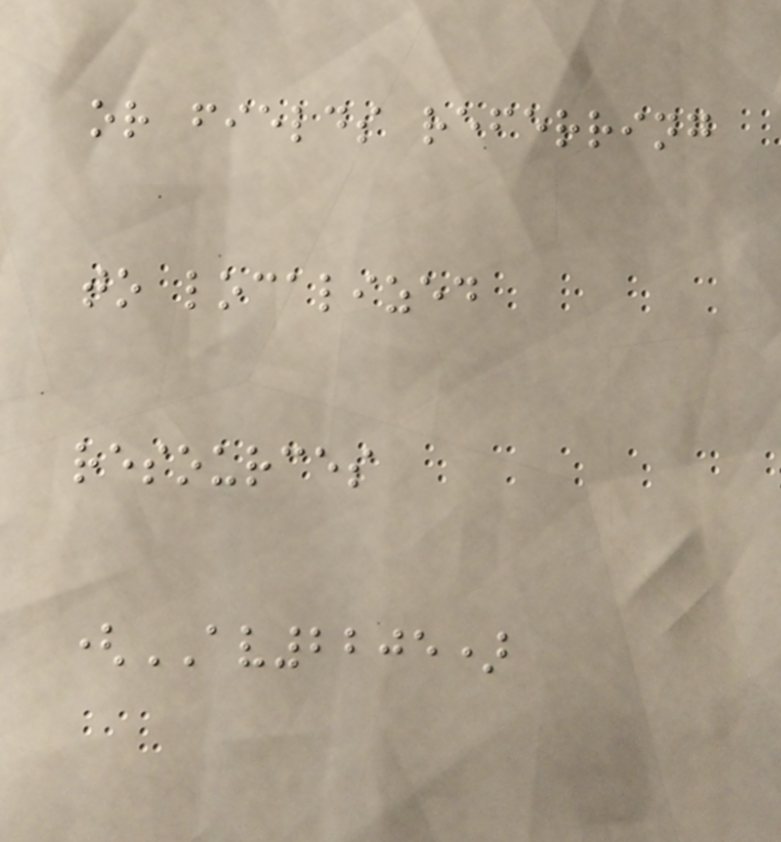or fields referring
to localized
resources
(AV2205)
